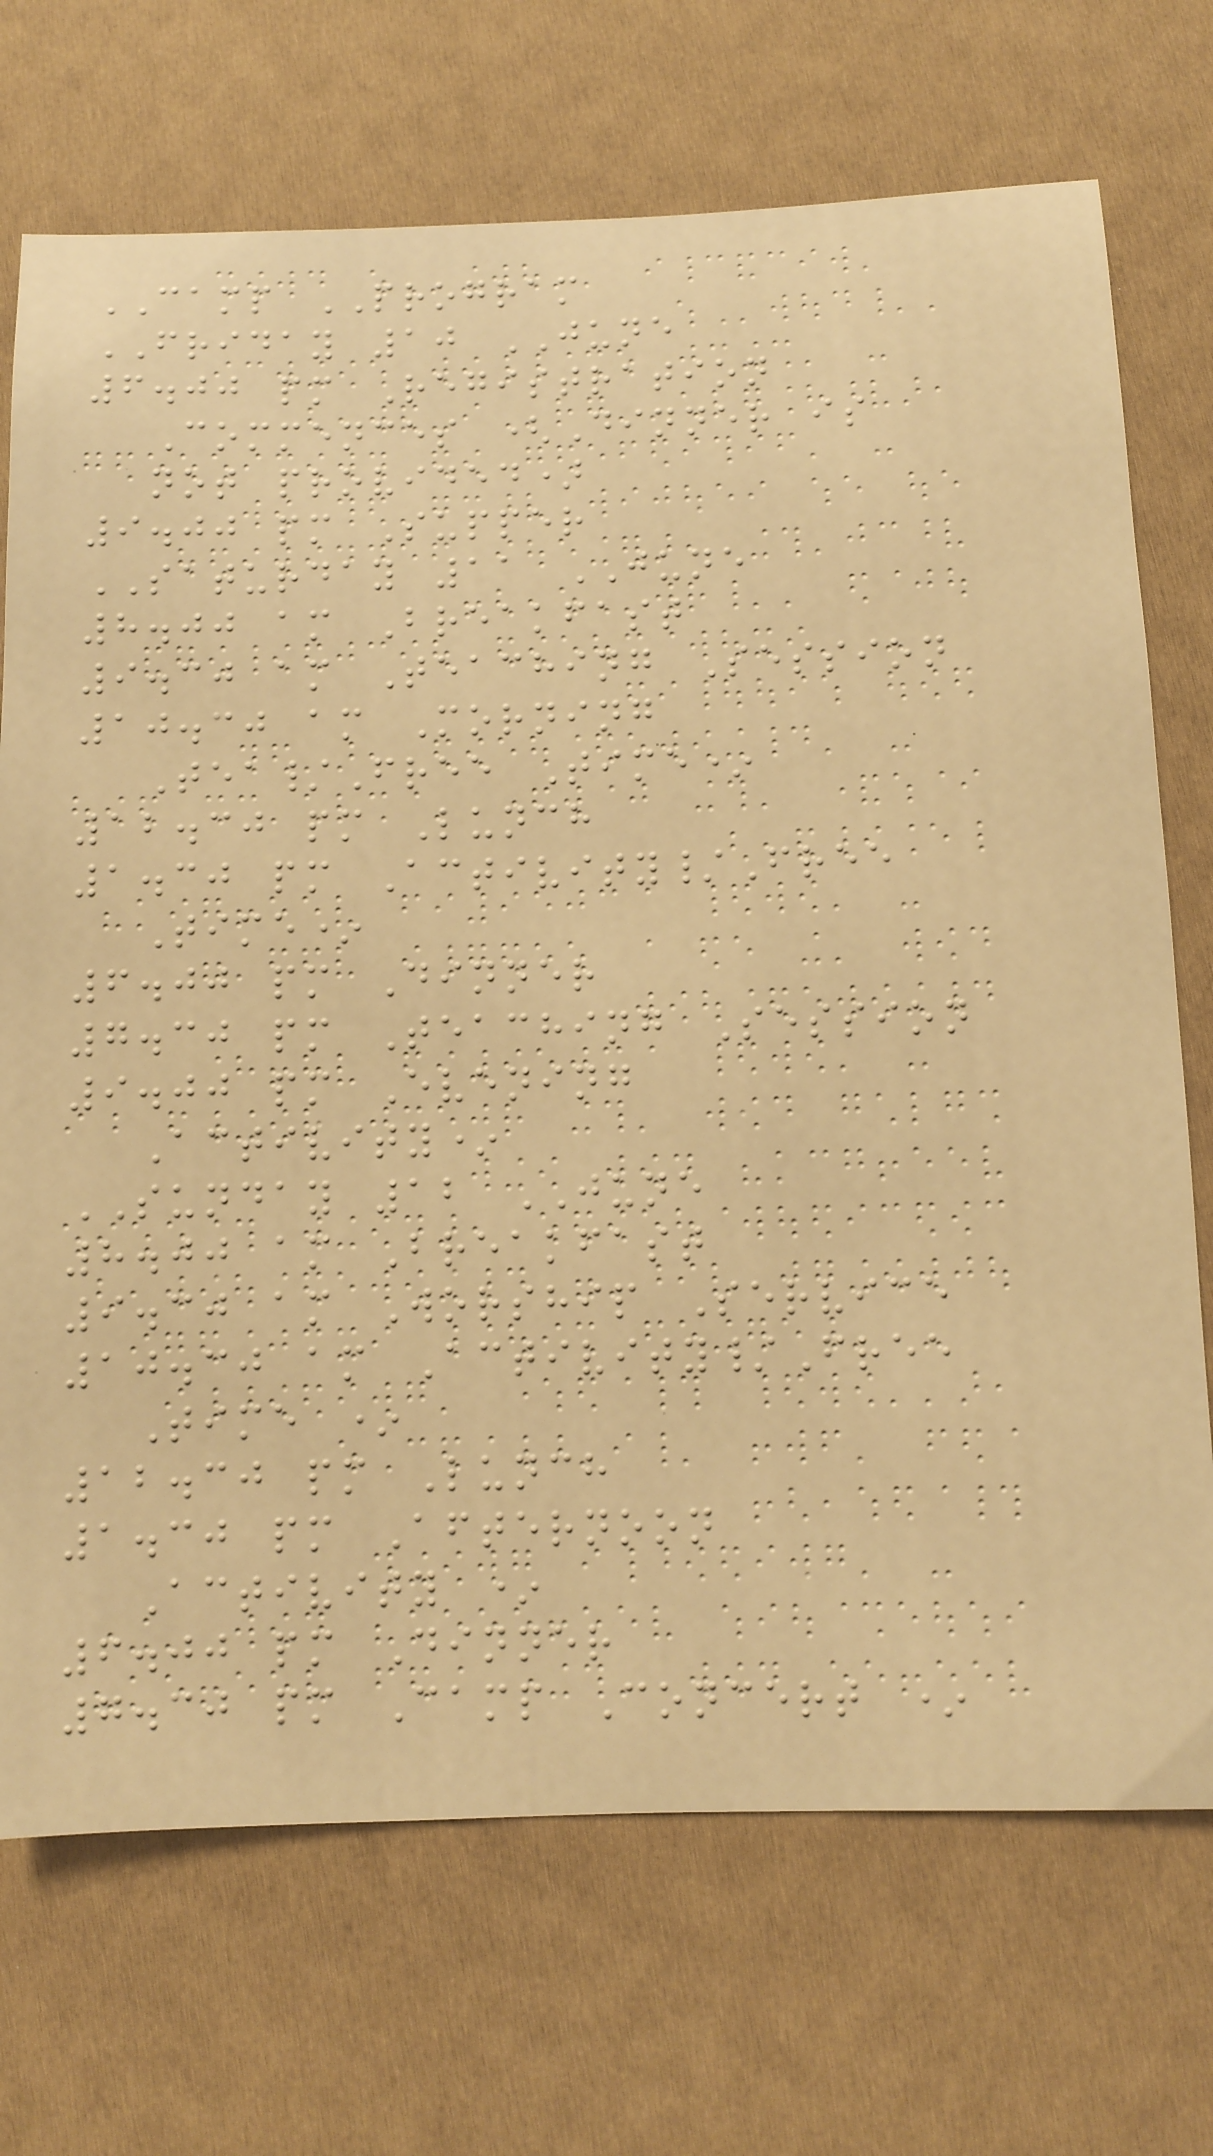CAMP PROGRAM
FRIDAY 10 JUNE
6.00 pm Registration
Commences (Dinner is
not provided)
9.00 pm Supper
SATURDAY 11 JUNE
8.00 am Breakfast
9.30 am Teaching Session
10.30 am Morning
Tea/Free Time*
12.30 pm Lunch
1.30 pm Activity/Free
Time*
6.00 pm Dinner
7.30 pm Teaching Session
9.00 pm Evening
Activity*
SUNDAY 12 JUNE
8.00 am Breakfast
9.30 am Worship Service
10.30 am Activity/Free
Time *
12.30 pm Lunch
1.30 pm Afternoon
Activity *
6.00 pm Dinner
7.30 pm Camp Concert *
